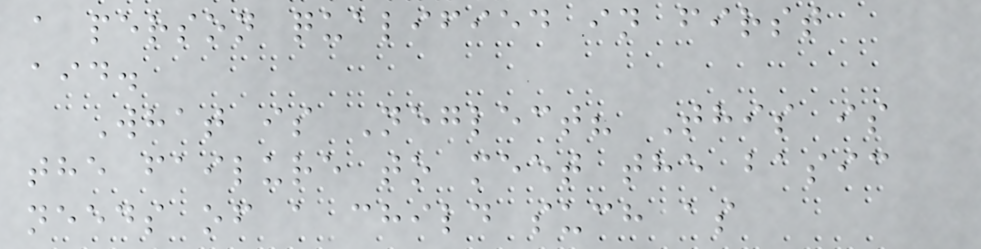a person qualified in first
aid.
What is Neglect? This is
the failure to meet the basic
needs of a child such as
